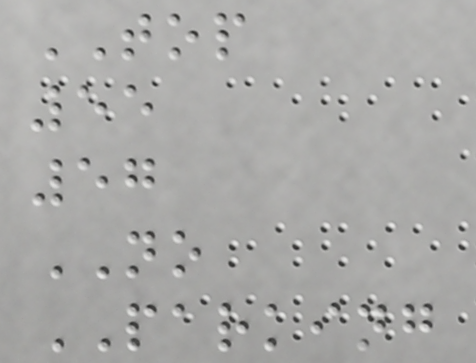TOP
55
57
NO
PARKING
